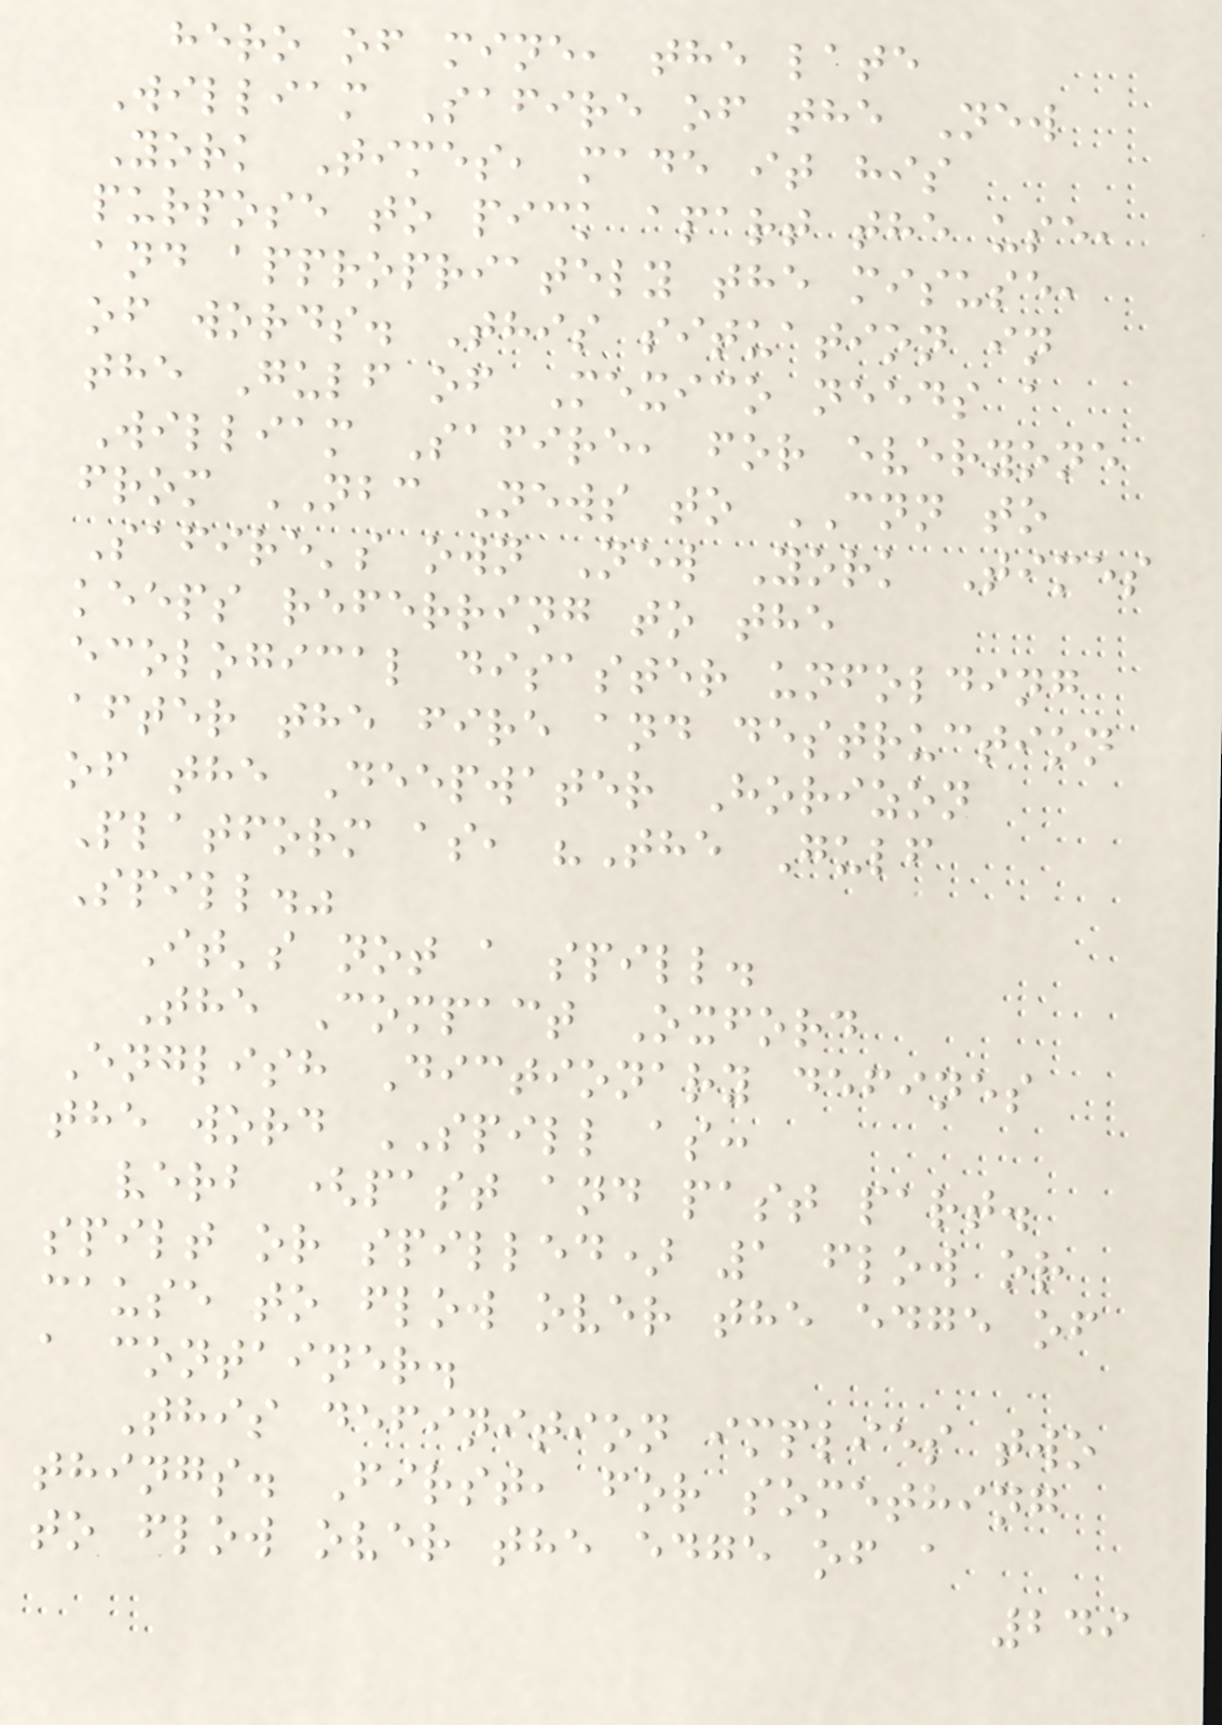hero of mine, the late
William Safire of the New
York Times, made it his
purpose to pick apart the use,
and appropriately the misuse,
of words. This situation in
the Gulf of Mexico needs a
William Safire, for everyone
from NBC News to CNN to
Safire's own New York Times
keeps referring to the
ecological disaster unfolding
after the fire and destruction
of the Deepwater Horizon
Platform as, "The Gulf
Spill."
It's not a spill.
The Compact Oxford
English Dictionary defines
the word SPILL as:
verb (past and past part.
spilt or spilled) 1 flow or
cause to flow over the edge of
a container.
This definition implies two
things. First, for something
to flow over the edge of a
249
